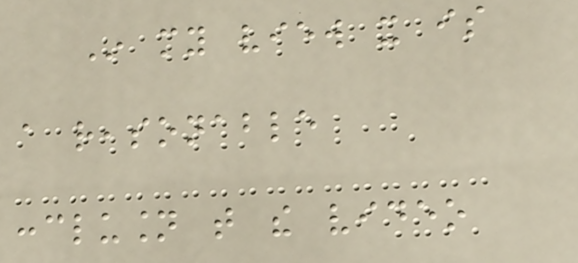In my view it is
a reasonable
conclusion that the video
